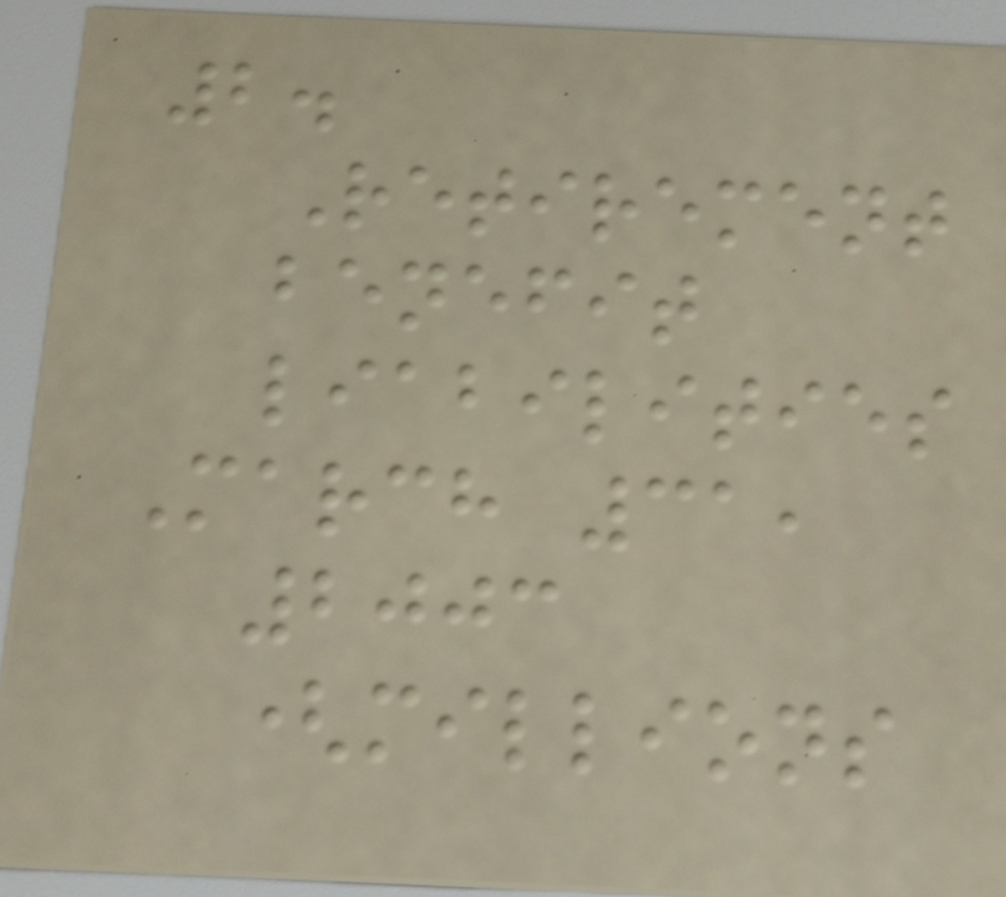2.
Retirement
benefit
liabilities
March 31,
2003
(millions
